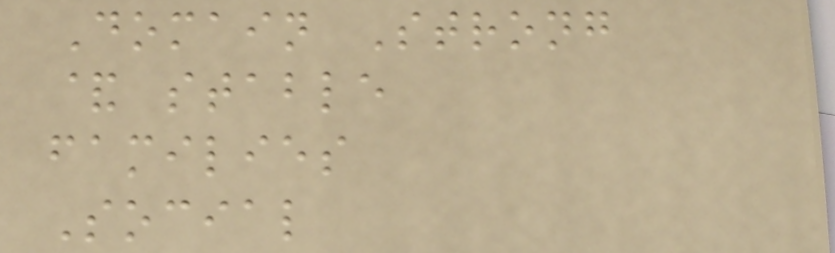Domain Strong
& stable
families
Social
